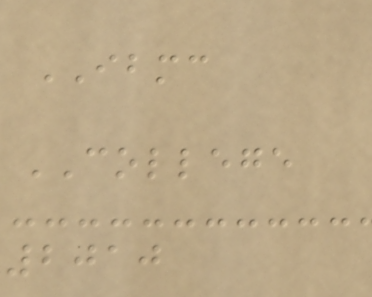IBMC
COLLEGE
2010
